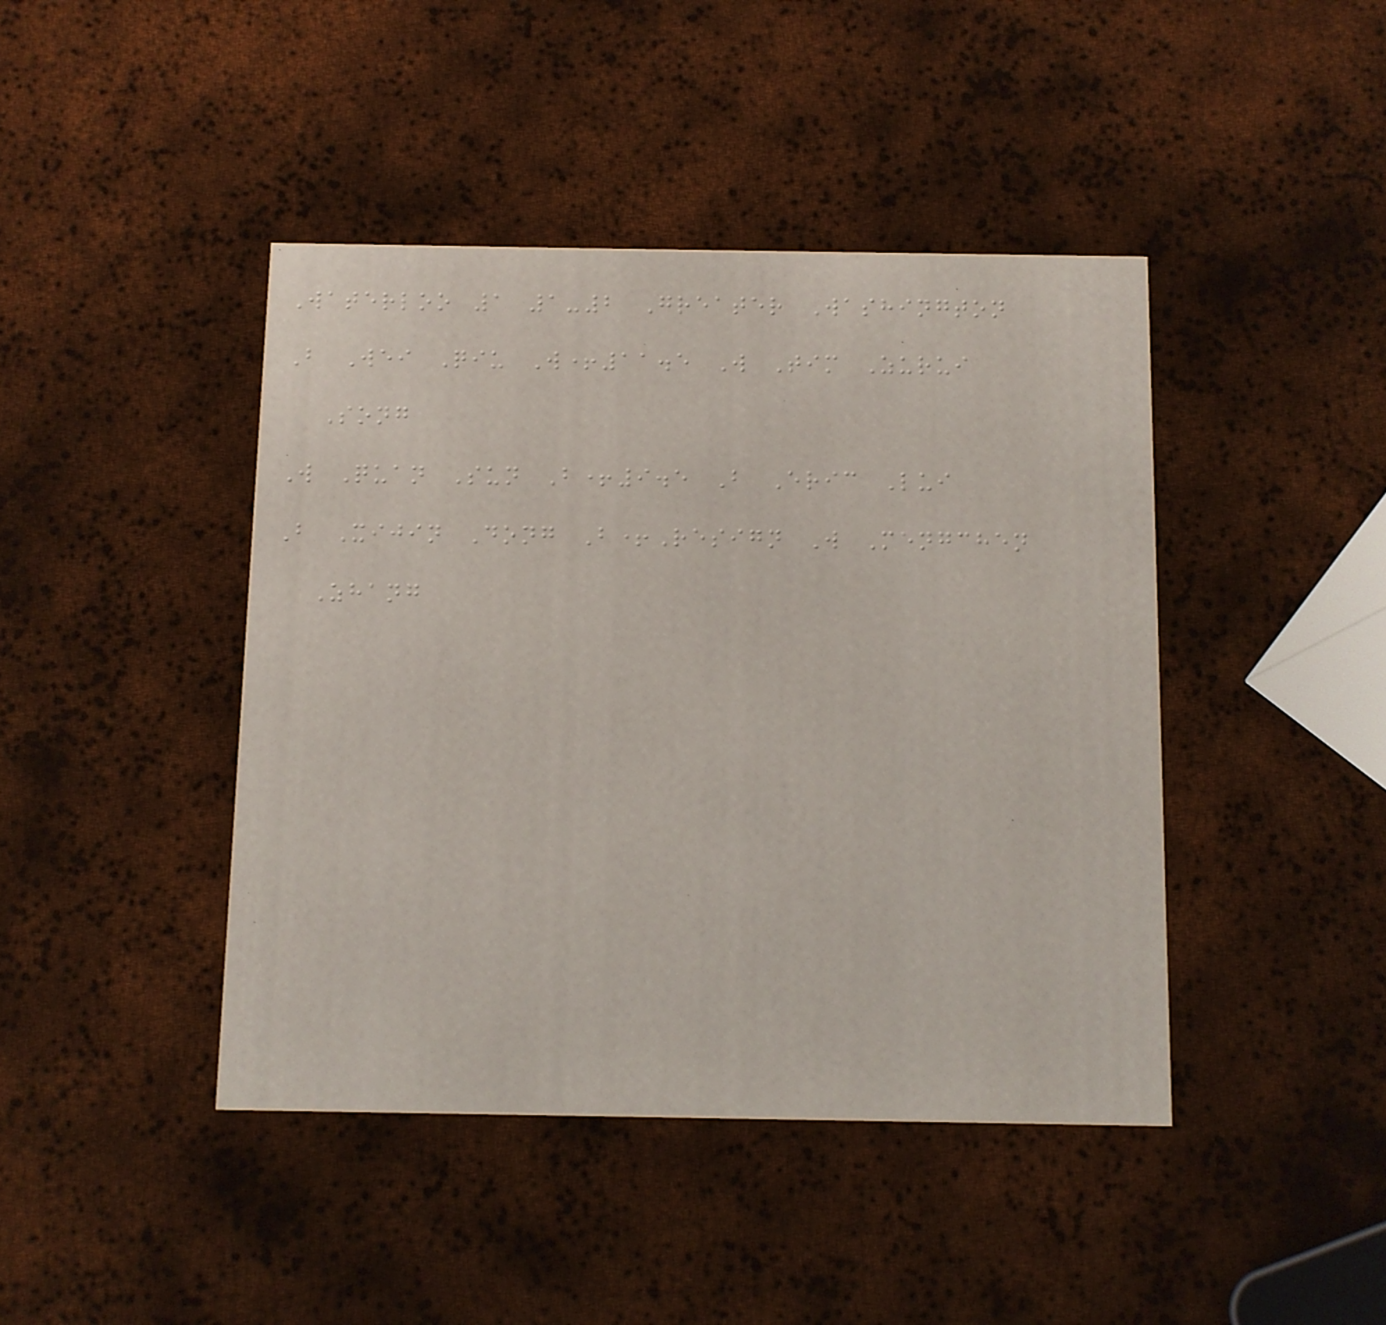Waterloo 1 1-2 Greater Washington
B Wei Qiu W+11.5 W Tim Zurui
Song
W Quan Sun B+9.5 B Eric Lui
B Xijin Dong B+Resign W Mengchen
Zhang
